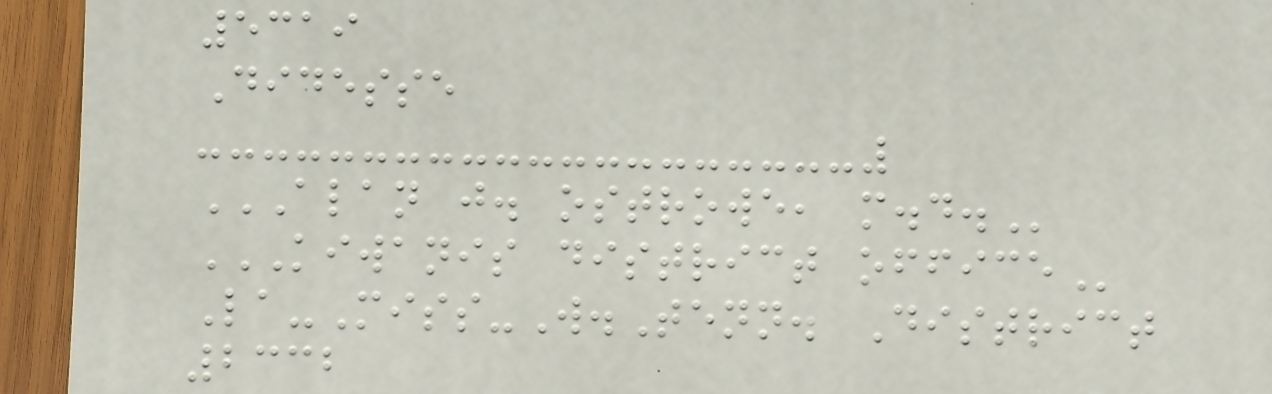5319
Didesse
ALAN J. OSTROWE, M.D.
KIWANIS DISTRICT OFFICE
La-Miss-W.Tenn. District
2332
